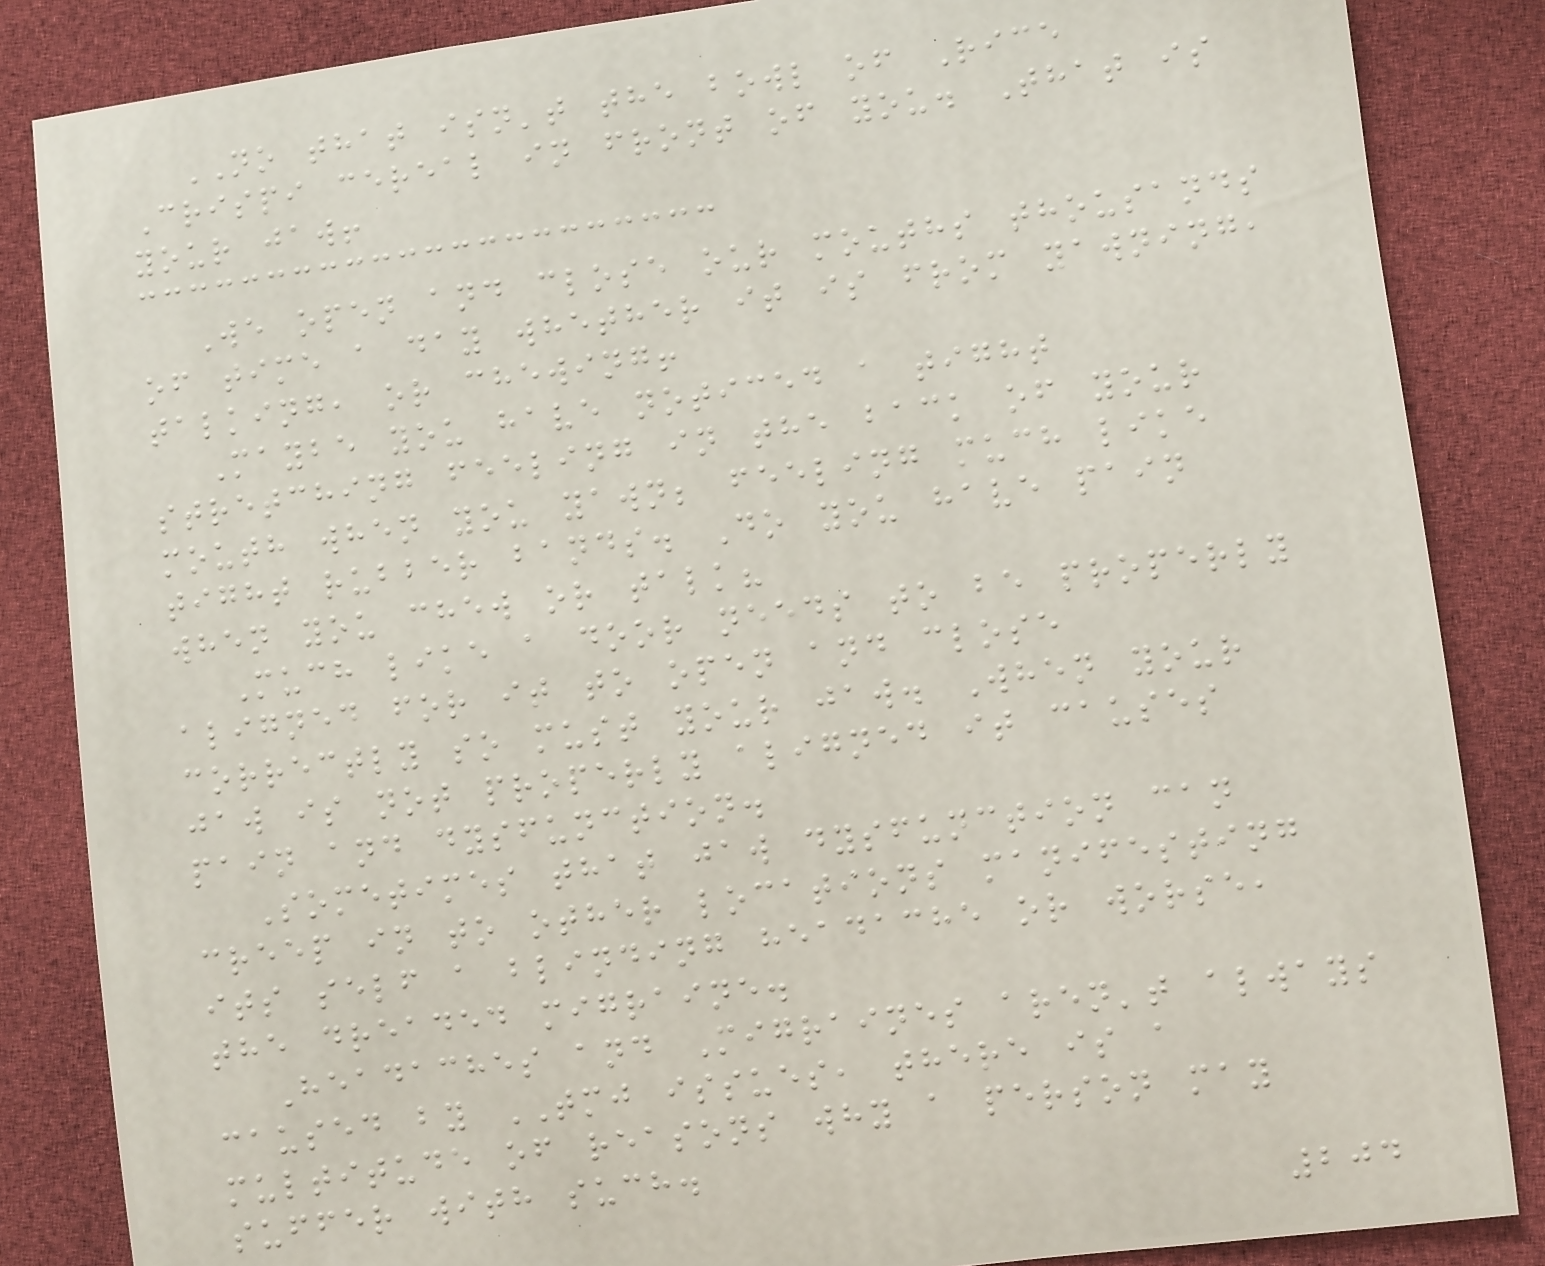NO that isn't the bowl of Rice
Crispi cereal in front of you. That is
your jaw!
We open and close our mouths thousands
of time a day whether it is from yawning,
talking, or chewing!
Maybe you have noticed a tight
stretching feeling in the back of your
mouth when you yawn; feeling much like
tight rubber bands. Do you have pain
when you chew or talk?
Much like a door needs to be properly
aligned for it to open and close
correctly so must your jaw. When your
jaw is not properly aligned it causes
pain and dysfunction.
Sometimes that jaw dysfunction can
creep in to other locations manifesting
its self a blinding headache or worse,
the dreaded migraine.
Headaches and Migraines aren't always
caused by TMJ issues, there is a
multitude of reasons why a person may
suffer with such.
204
